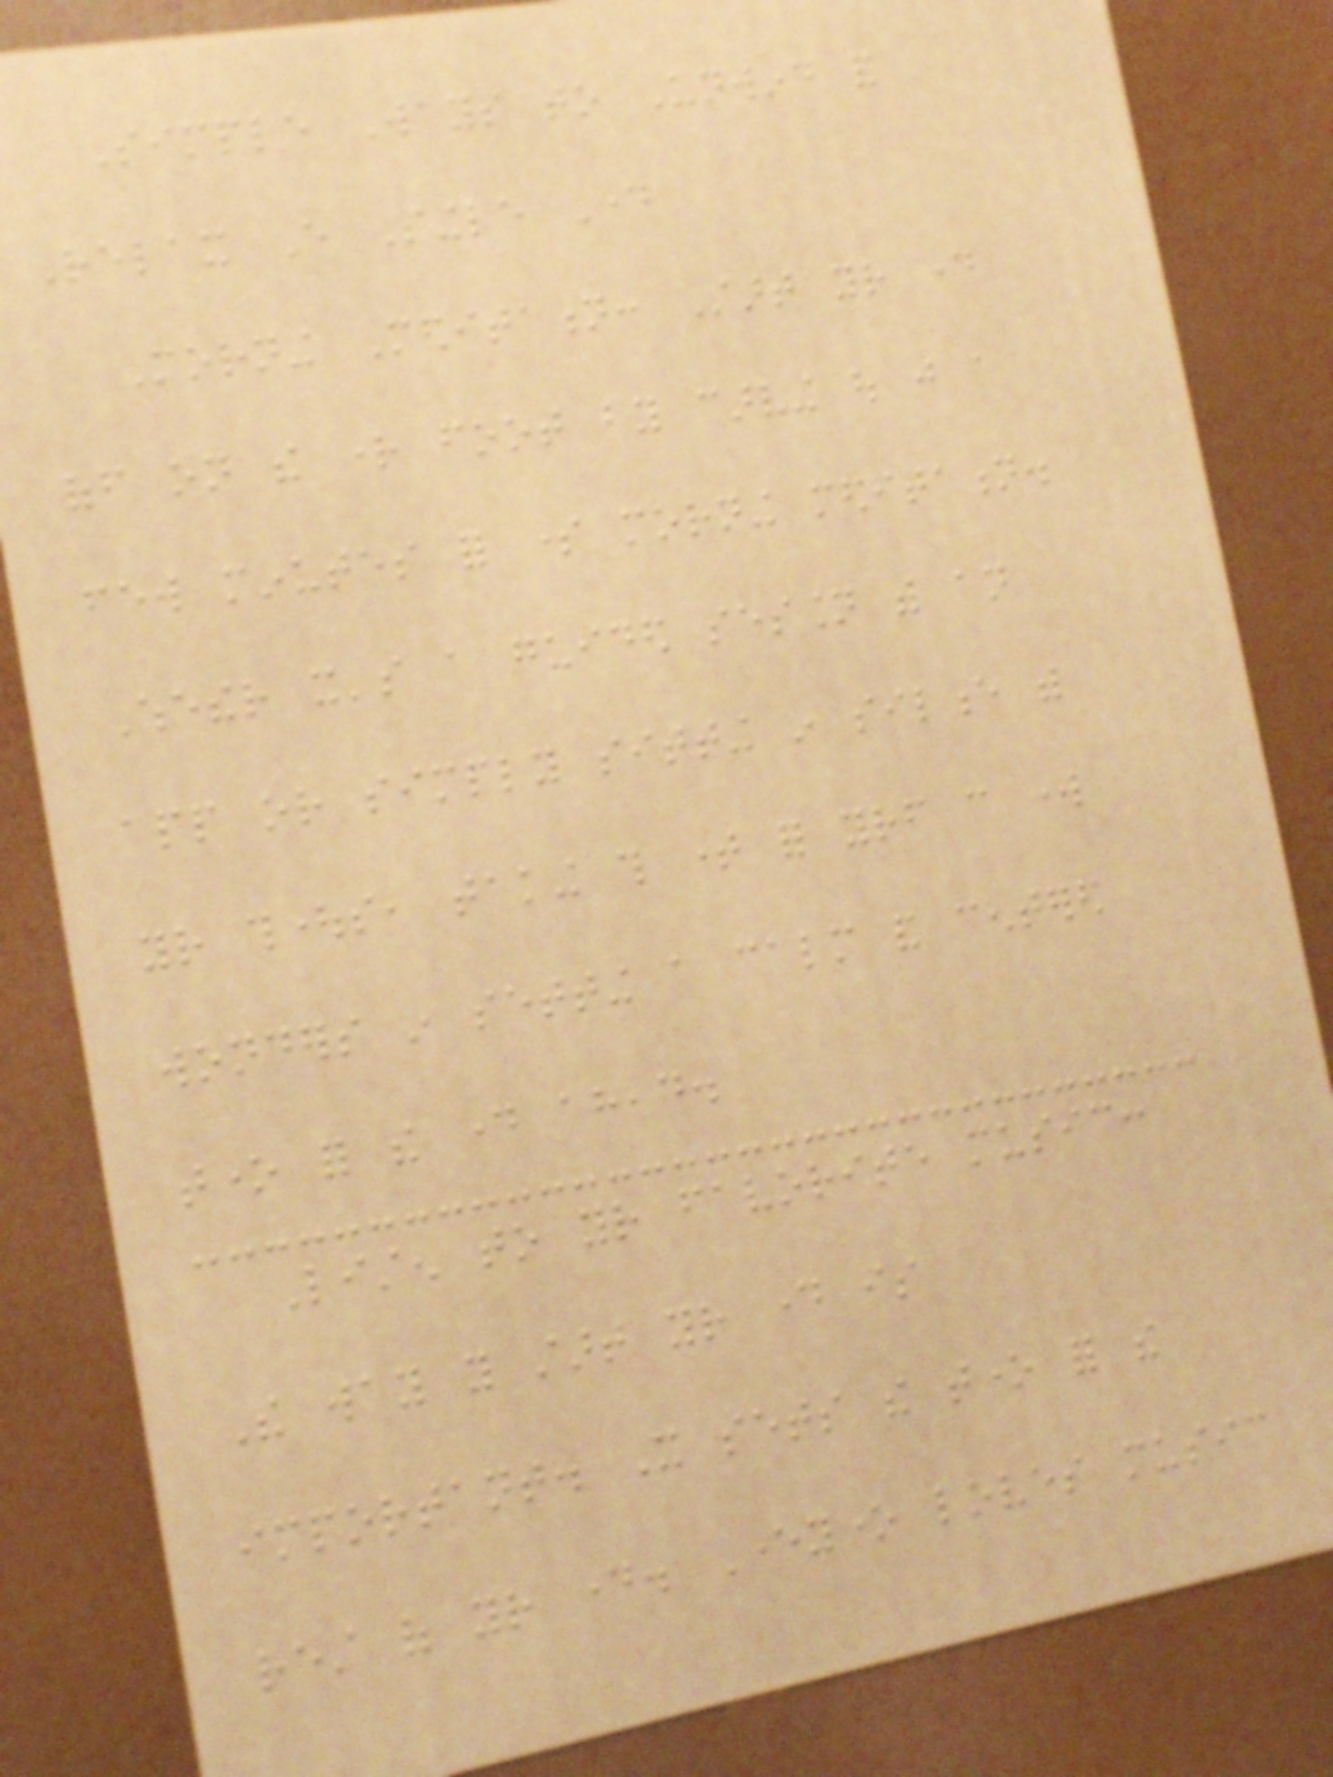Simple Ways to Unwind and
Relax Every Single Day
Morning Meditation: Start your day
off on the right foot by carving out just a
few minutes for some morning meditation.
Whether it's a guided session with an
app or simply sitting in silence with
your thoughts, taking this time for yourself can work
wonders in setting a calm and centered
tone for the day ahead.
Listen to your favorite music:
The way you start your day is
important. It sets the tone for the
rest of your day. Everyone loves music
